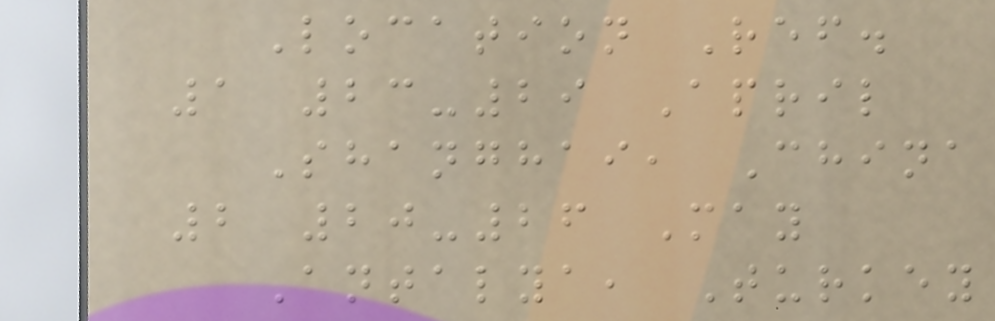Location Ref.
1 23-29 April
Shanghai, China
2 20-26 May
Antalya, Turkey
